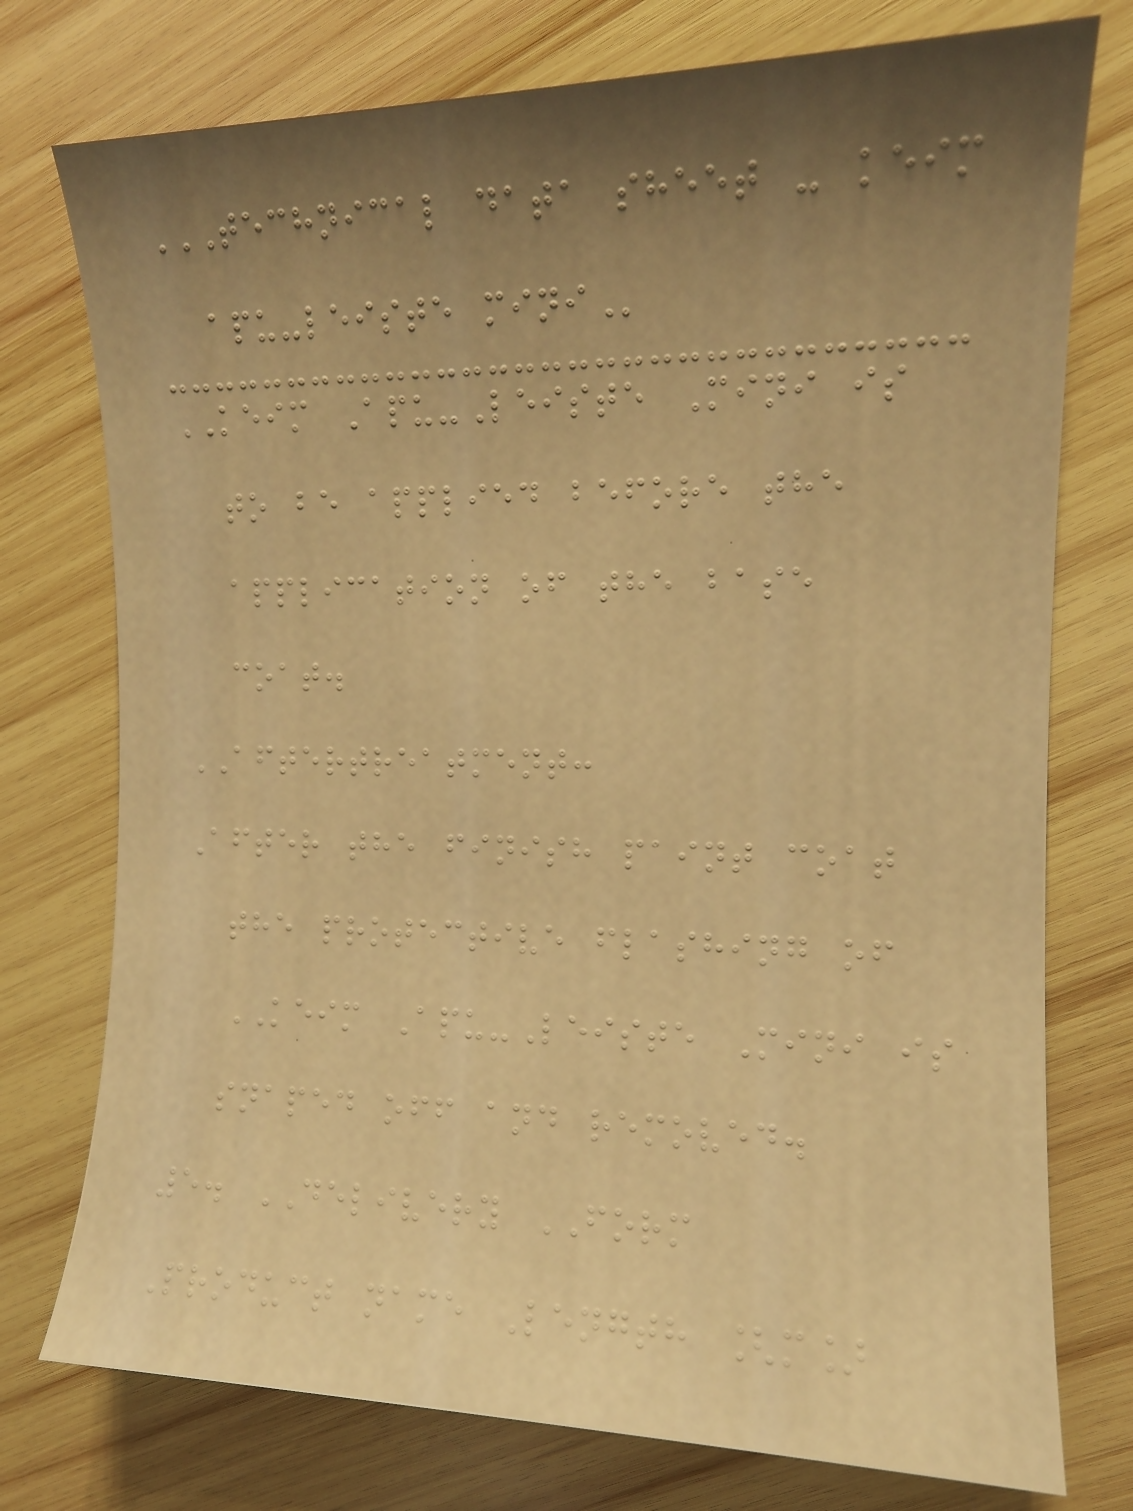TECHNICAL DATA SHEET - KEIM
APU-LEISTE MINI
KEIM Apu-Leiste Mini is
to be applied before the
application of the base
coat.
AFTERTREATMENT:
After the finish paint coat
the protective flashing of
KEIM Apu-Leiste Mini is
snaped off and removed.
5. DELIVERY FORM
Product name Length [m]
